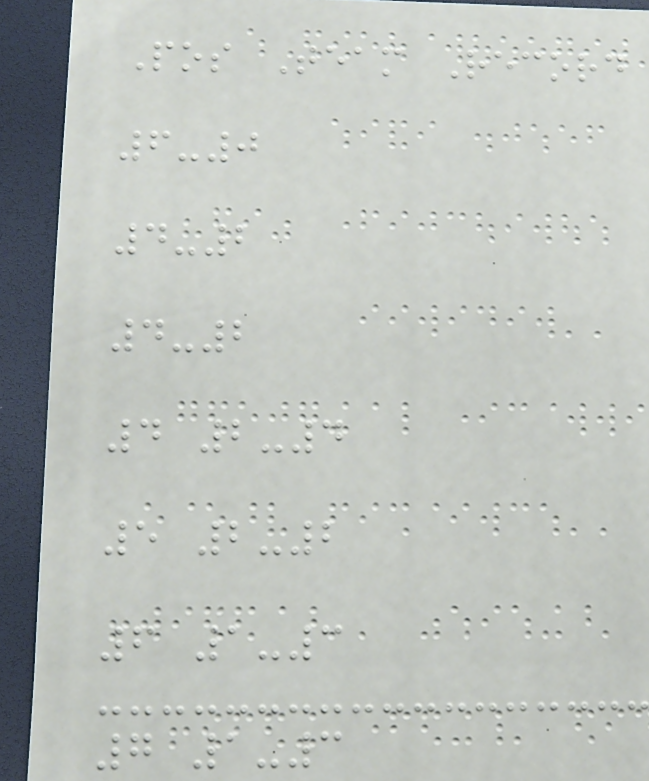Pos Team Record
6-0
4-2
4-2
4 2-4
5 2-2
6 1-3
7 1-3
